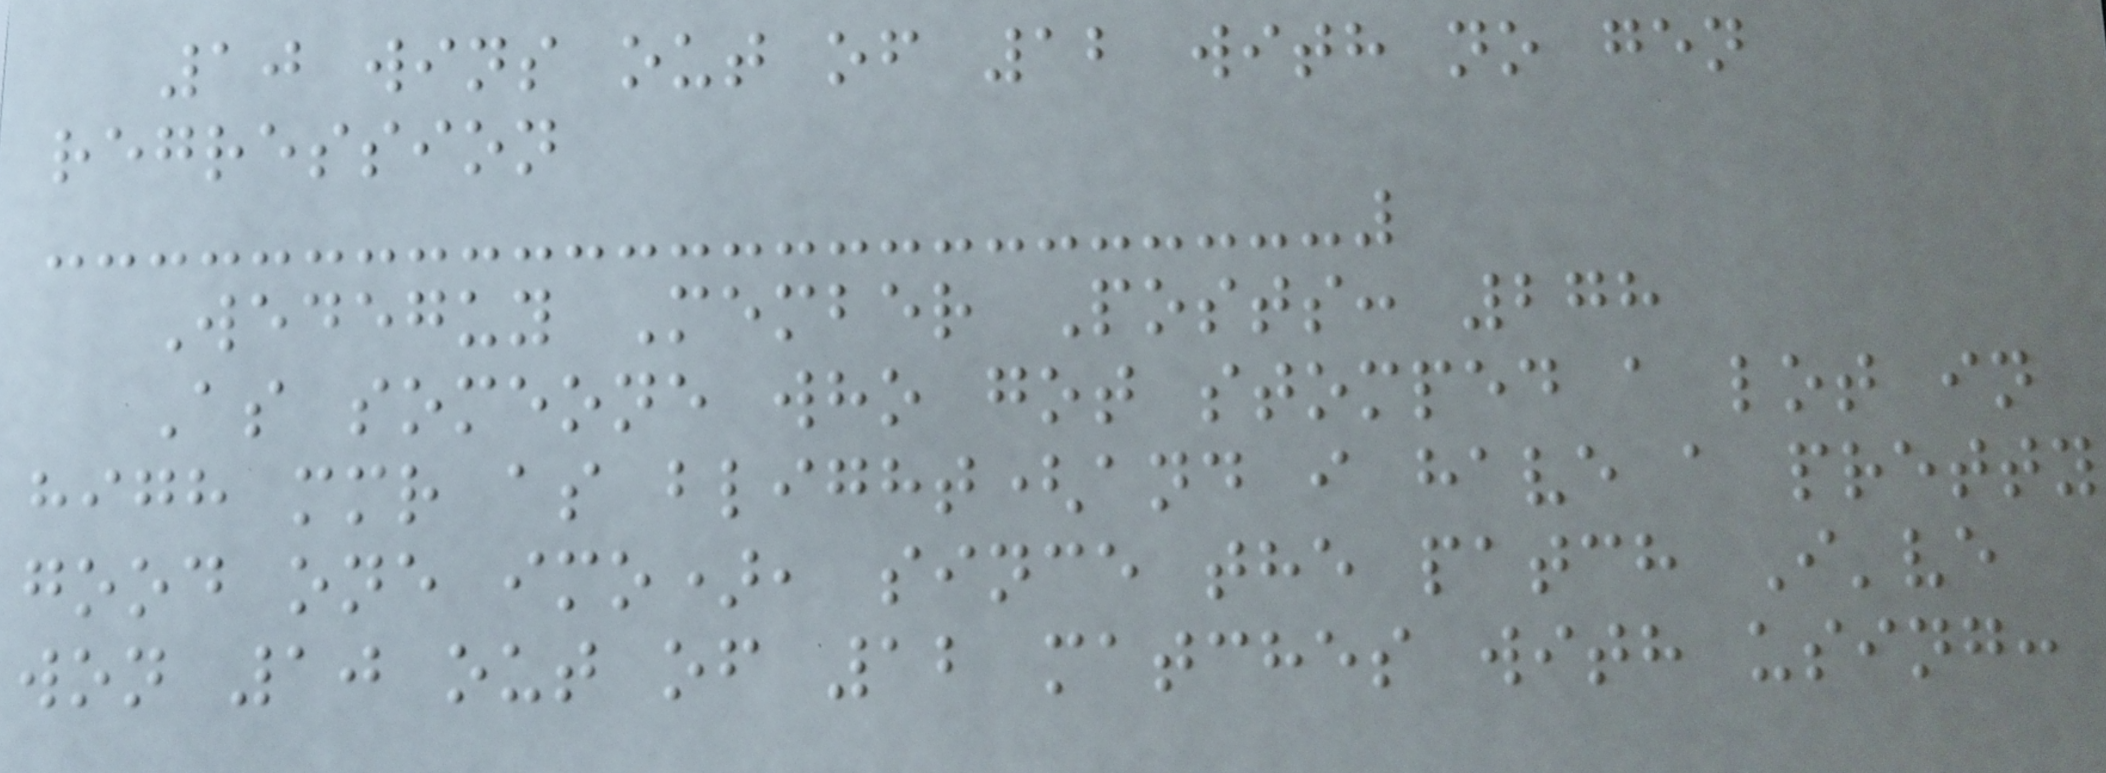10 wins out of 12 with no gen
regression
Wedeguy Member Posts: 278
As someone who got stomped a lot in
high mmr as blight(and i have a pretty
good one imo), since the patch I've
won 10 out of 12 matches with using:
